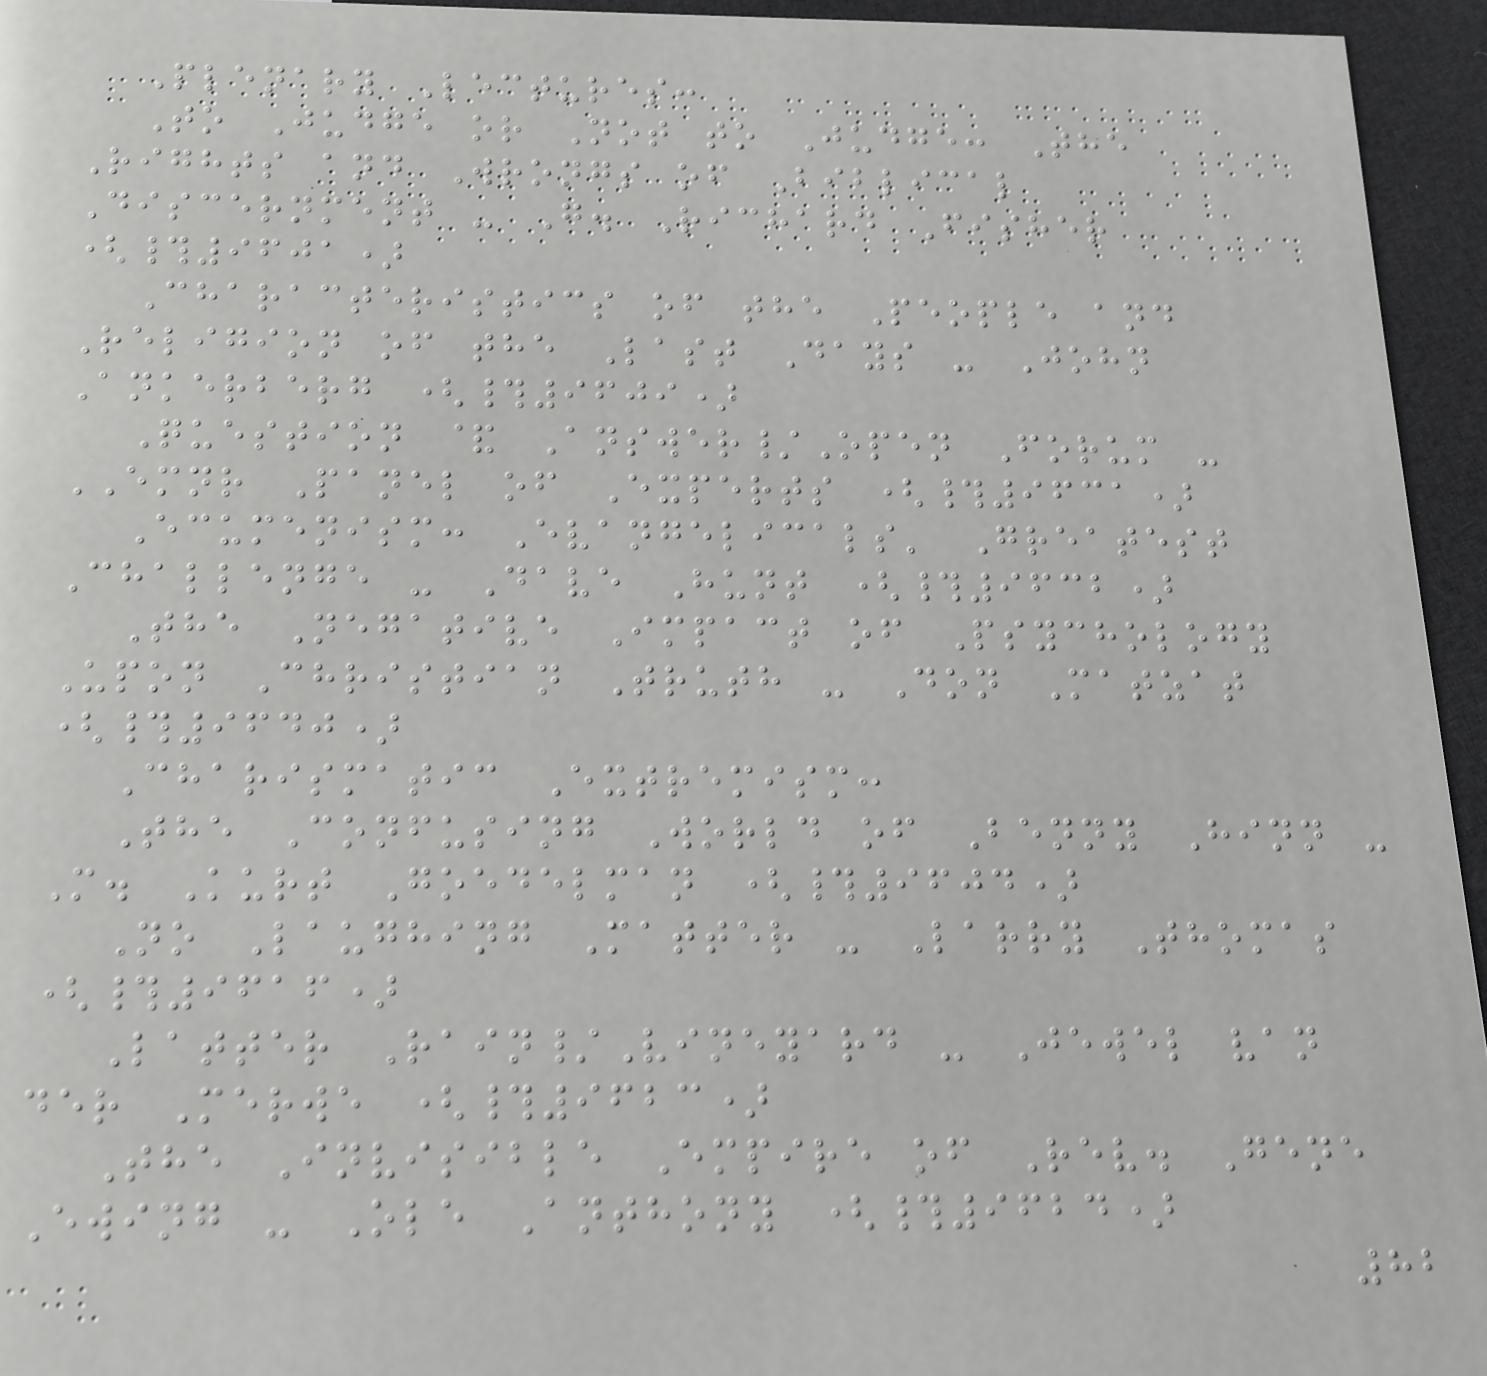Plenary Lectures:
To Judge or Not to Judge: The
Rights and Wrongs of Biblical
Discernment - G. Richard Fisher
(#9601)
Characteristics of the People and
Religion of the Last Days - John
Ankerberg (#9609)
Question & Answer/Open Forum -
EMNR Panel of Experts (#9631)
Ecumenism: Evangelicals' Greatest
Challenge - Dave Hunt (#9632)
The Negative Impact of Psychology
Upon Christian Truth - Don Matzat
(#9640)
Charismatic Extremism:
The Confusing World of Benny Hinn -
M. Kurt Goedelman (#9604)
No Laughing Matter - Larry Thomas
(#9616)
Latter Rain/Vineyard - Jewel van
der Merwe (#9623)
The Invisible Empire of Rev. Gene
Ewing - Ole Anthony (#9624)
82
